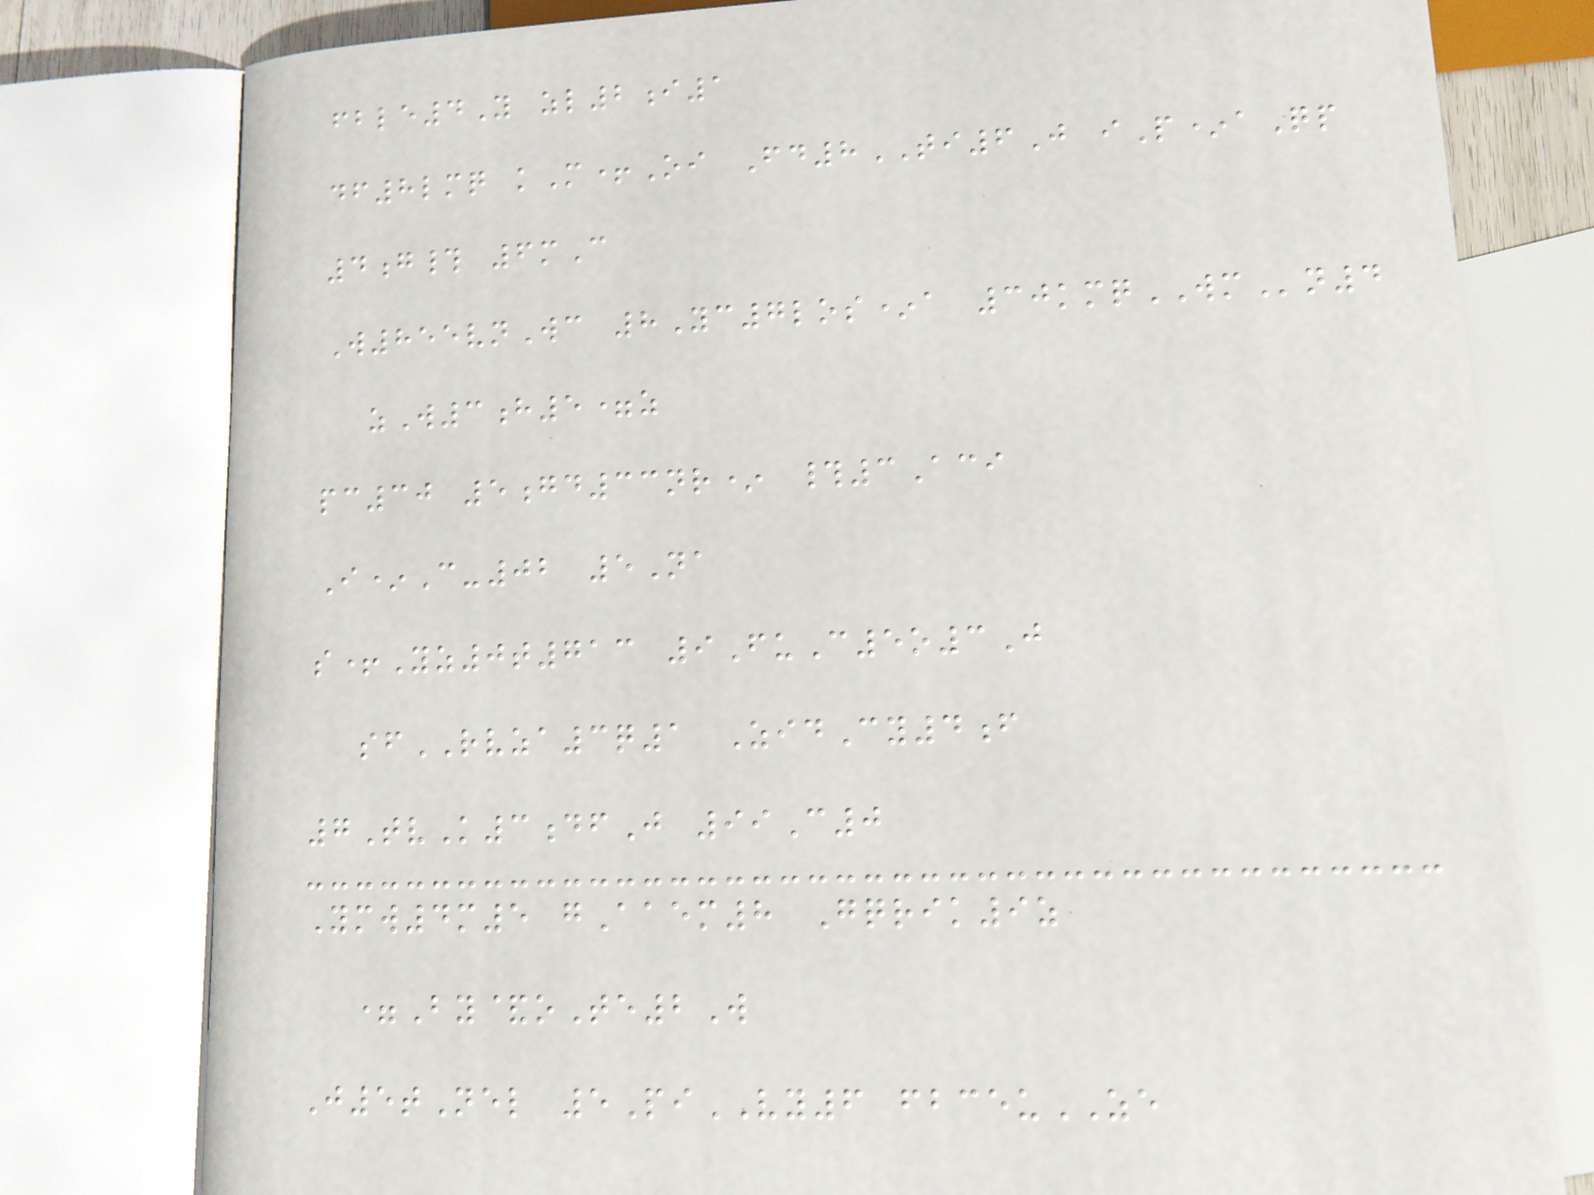fble4Y zl2i1
df8lmq kM+Oi Fd8TI6J iP*aQp
4g# 6mC
W855vnWc 8Yc7los*a 30kmqWMn4
zW3h5=z
pc30 5gd33nr* #3Aci
I*C-02 5Na
s+Yz0t713 9FuC5o3J
sfRVZA3q1 ZidCy4f
7TvK3dfJ 99C0
Ymw4m5 gAaem8 Gqrik9z
=By&oTe2W
J5tNel 5PiVY6 fbceuZE
